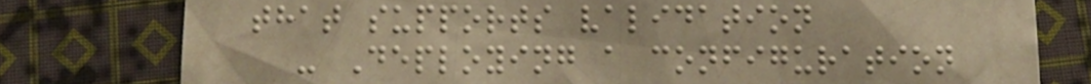that supports validation
- Deploying a configuration
